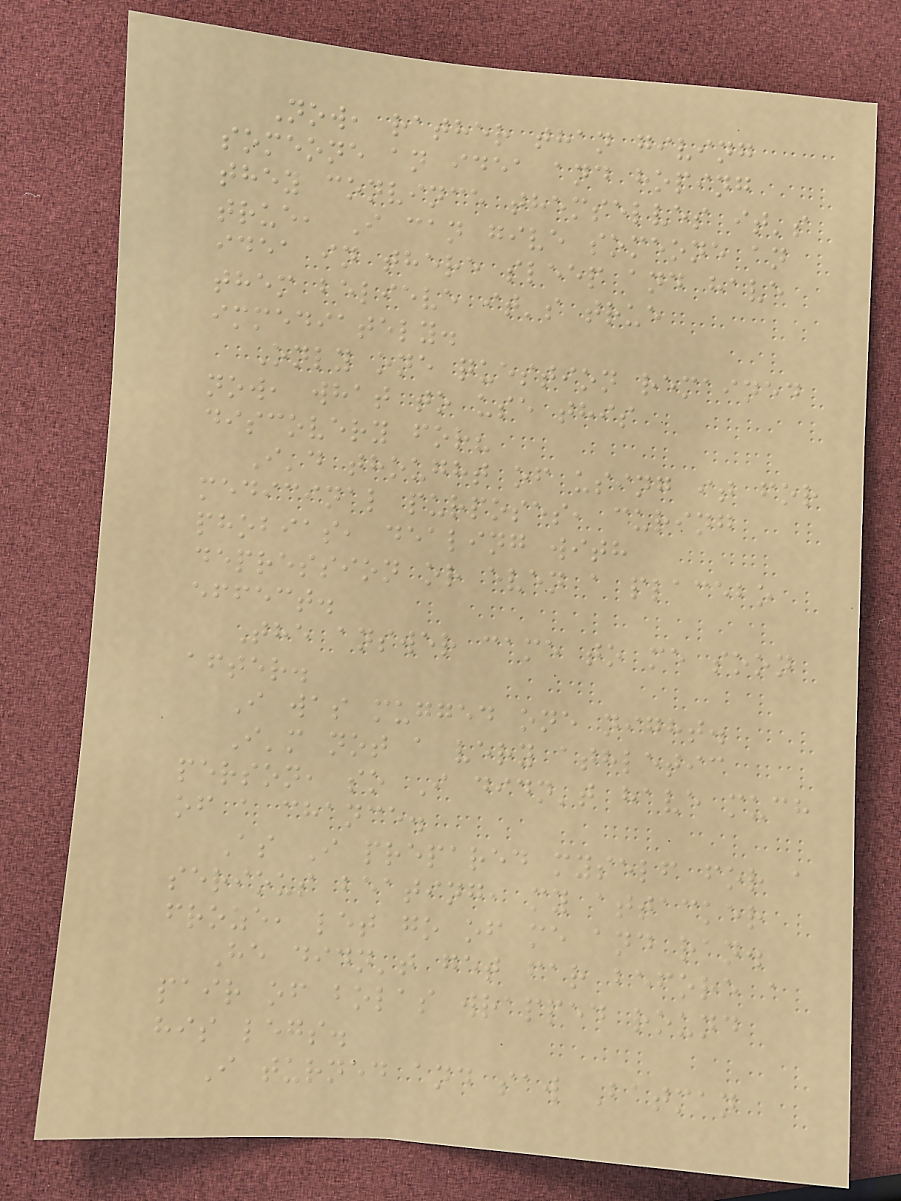Now, rather than giving
someone an idea and hoping
they convince themselves it's
true, I can give someone an
idea in there sleep and have
them believe it's true
immediately.
Only one question remained
now, what to use this
discovery for?
I'd thought of using it for
medicinal purposes, curing
phobias, dealing with
depression or even a placebo
effect.
The answer came to me soon
after.
I was mugged one night.
I'm not a very athletic
person, so I didn't have much
of a chance.
As I prepared myself for a
serious beating, my attacker
froze, let go of me and ran.
He didn't get far before a
pair of bolas wrapped round
his legs.
I turned and saw Batman
